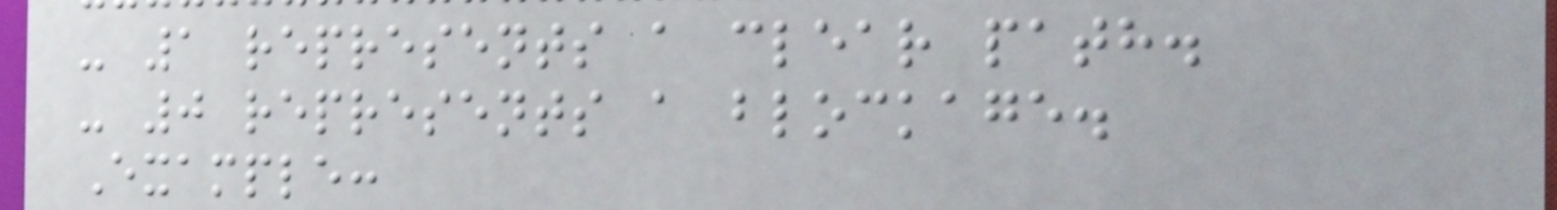- 1 represents a clear path.
- 0 represents a blockage.
Example:
